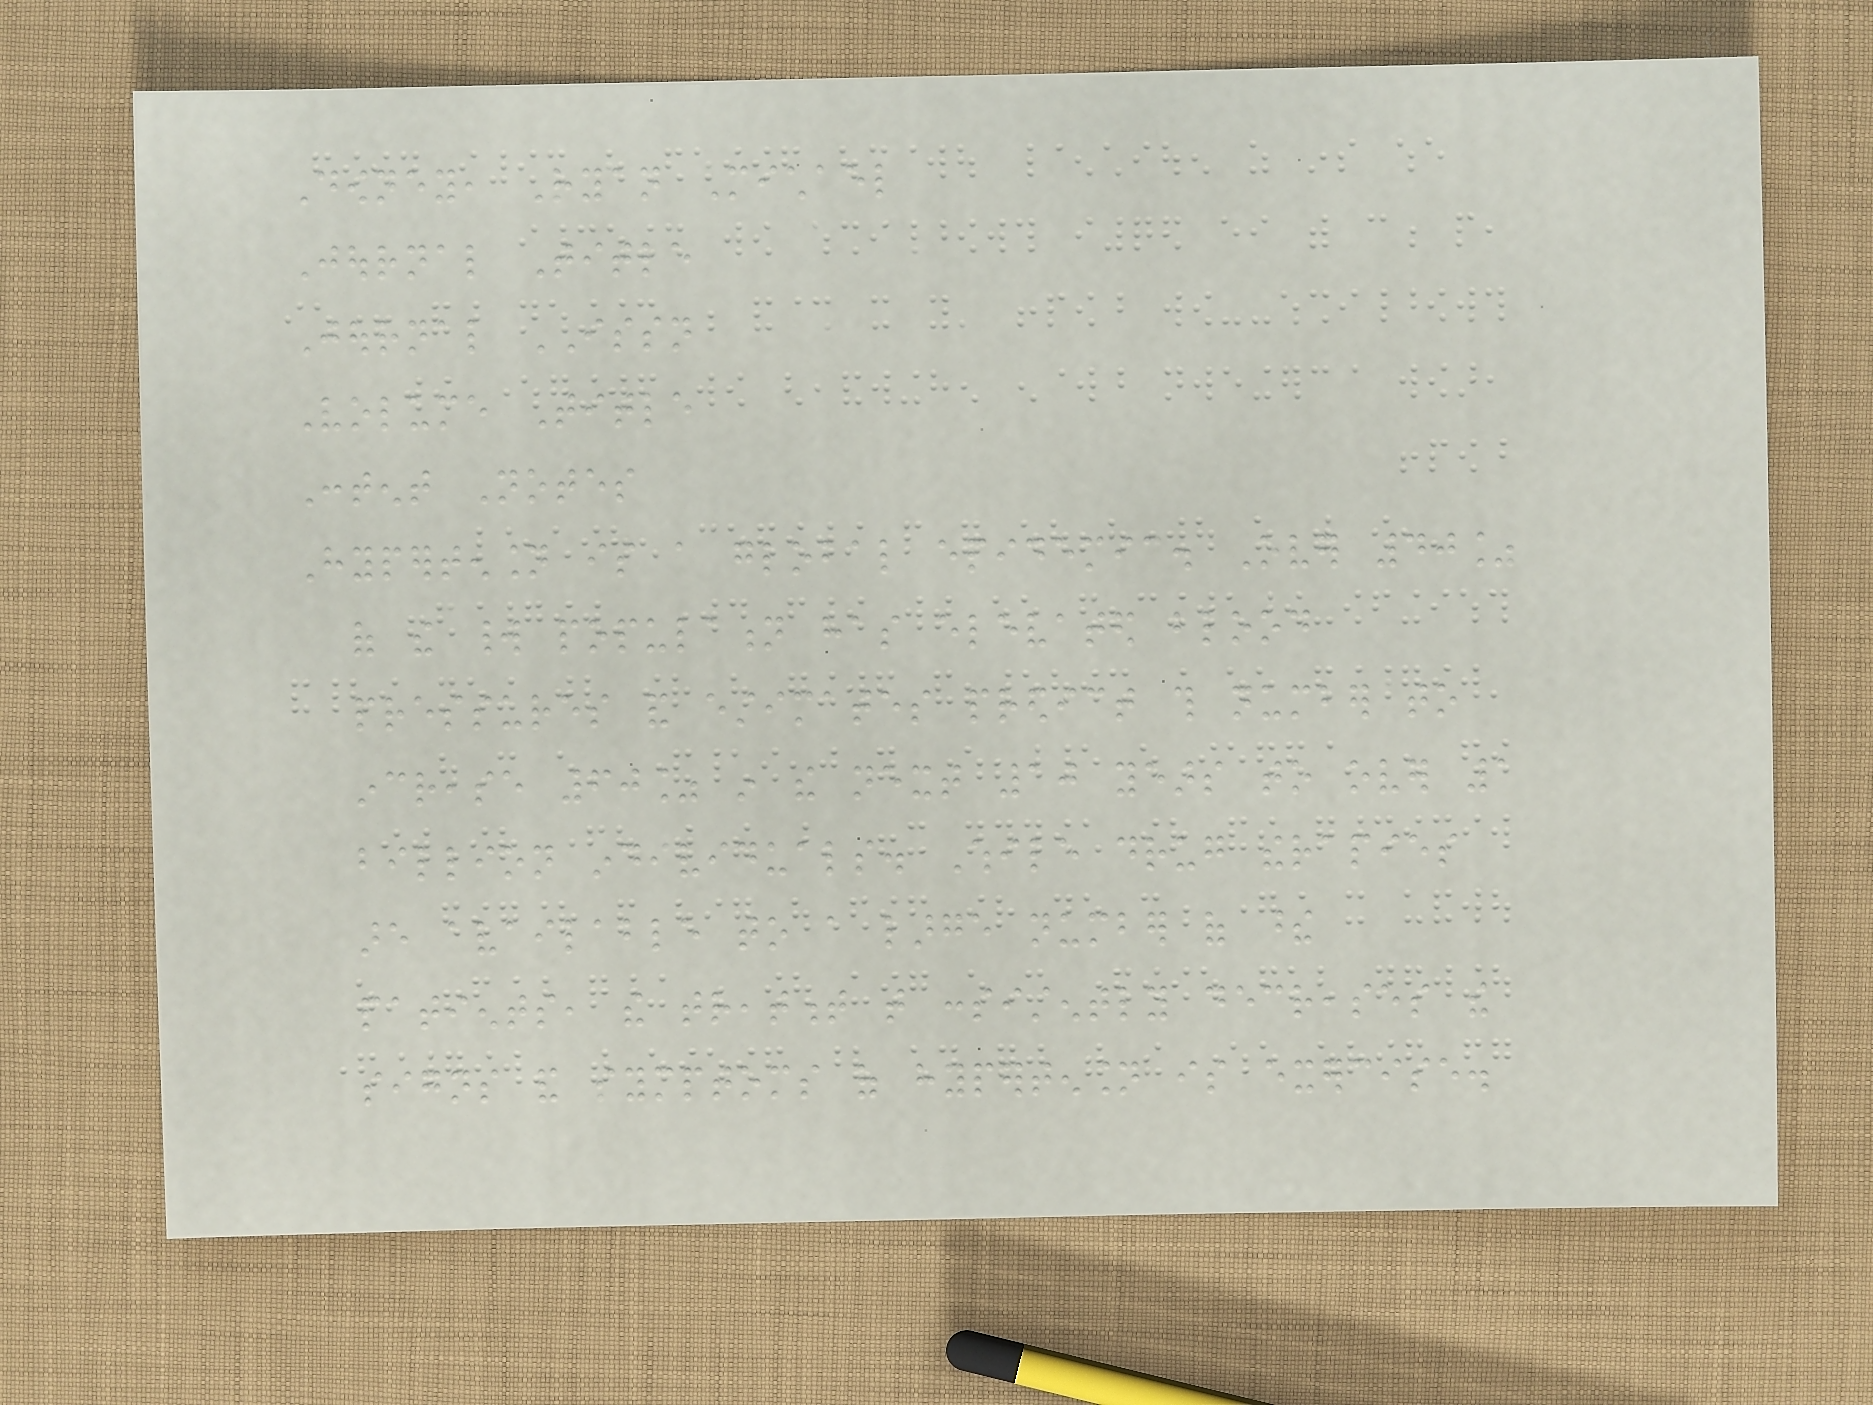Downey, Ryan Michael
Journal Title
Journal ISSN
Volume Title
Content Notes
Hypertension is a global epidemic. Over 40%
of the world population has elevated blood
pressures and estimates predict this number to
increase 60% in the next 10 years to over 1
billion individuals. While drug therapies
are available to a large number of these
patients, the treatment that consistently decreases the
signs and symptoms of hypertension is exercise.
